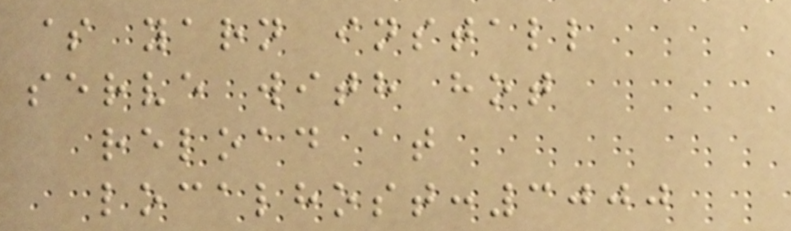$ yarn install
serve with hot
reload at
localhost:3000
